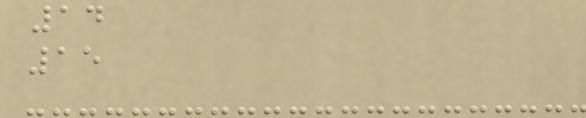14
15
